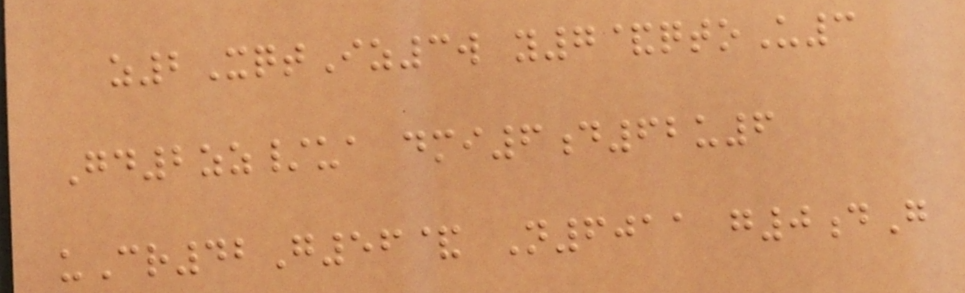z2XqtIz3w y7&qtoU3
Gd2zz/ua dmi6d62u6
uCr42G56& N6011 g0dG
